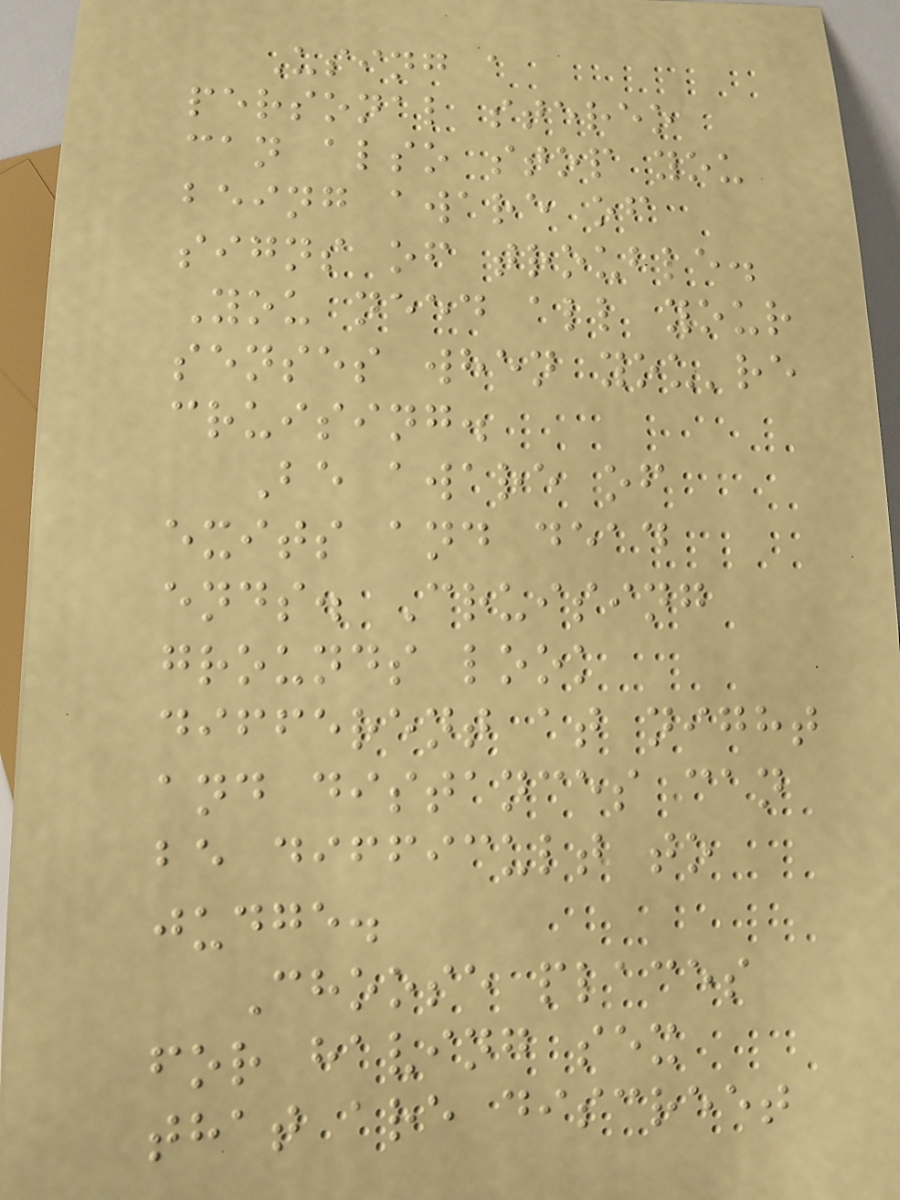Using a
personal stereo
can also stop you
being aware of
signs of trouble.
You need all your
senses when you're
cruising.
Be aware of
exits and dead
ends. Cruising
grounds look
different at night
and distances can
be difficult to
judge.
Choose places
for having sex
that are discreet
